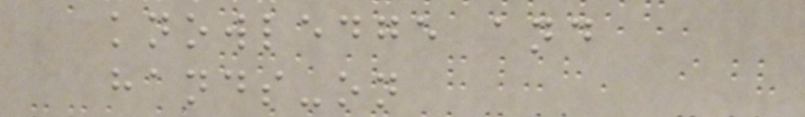knowledge and
hands-on
